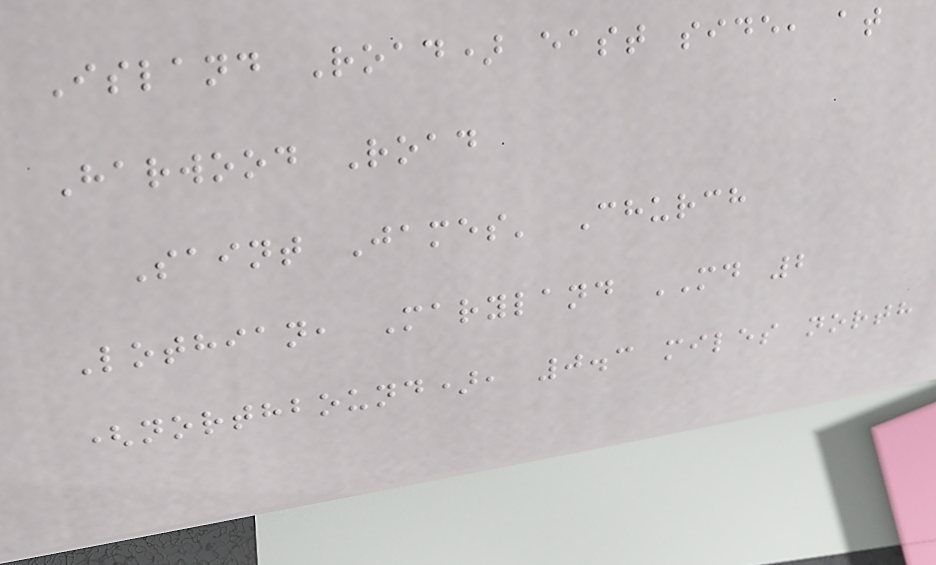Island Road) east side, at
Harwood Road
Saint James' Church
Lothian, Maryland MD 2
(northbound), 0.3 miles north
